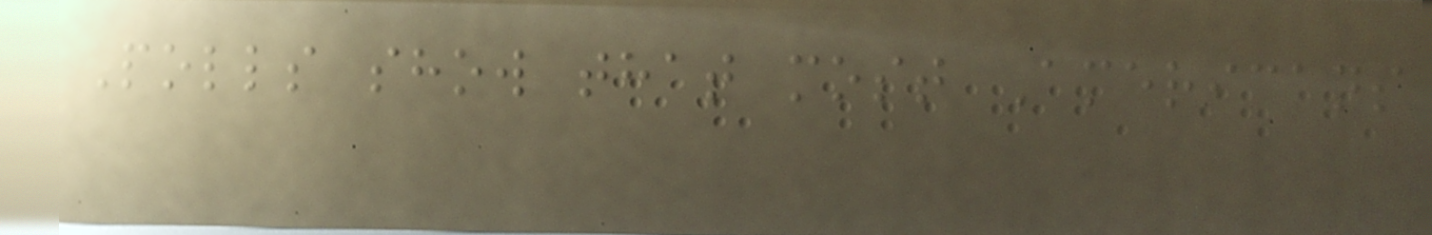Polls show that most Americans
